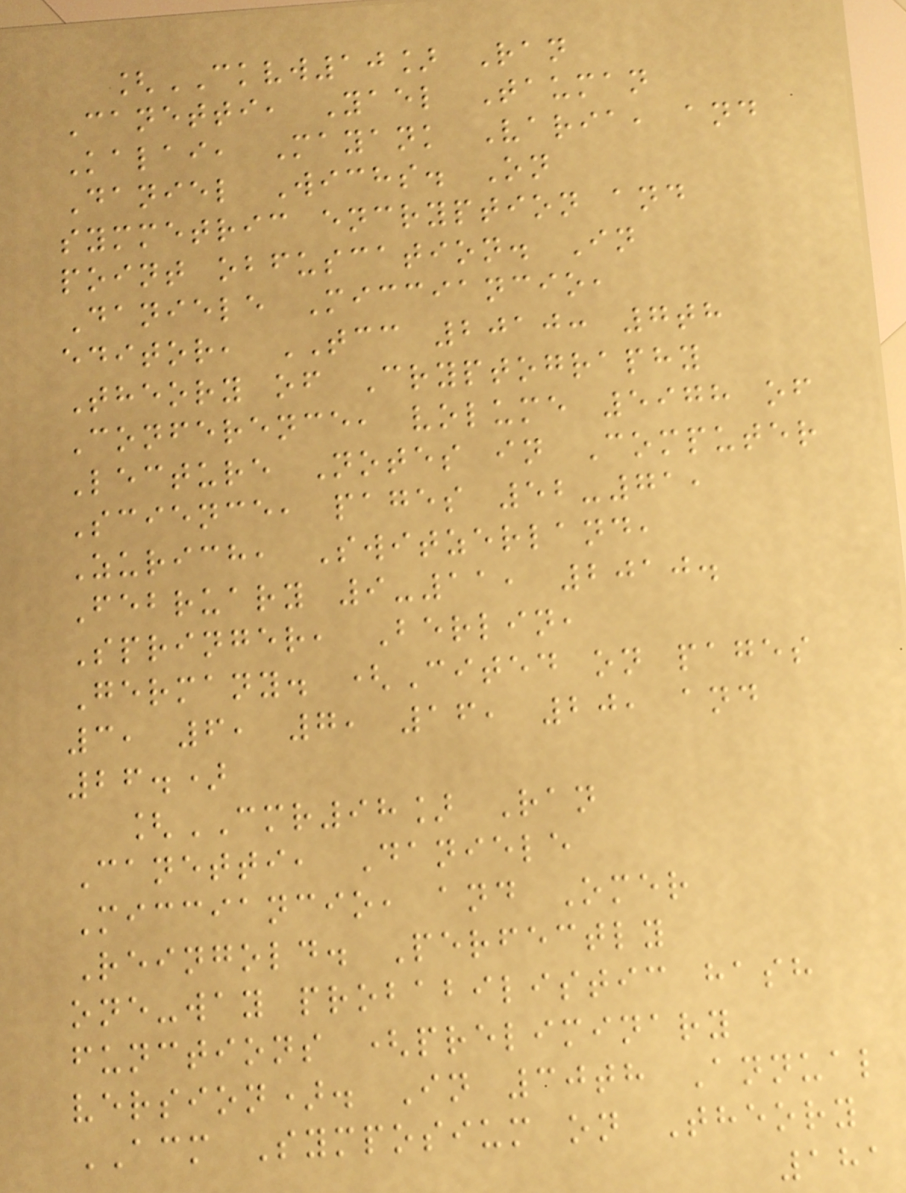[CKVW10] Ran
Canetti, Yael Tauman
Kalai, Mayank Varia, and
Daniel Wichs. On
symmetric encryption and
point obfuscation. In
Daniele Micciancio,
editor, TCC 2010: 7th
Theory of Cryptography
Conference, volume 5978 of
Lecture Notes in Computer
Science, pages 52-71,
Zurich, Switzerland,
February 9-11, 2010.
Springer, Berlin,
Germany. (Cited on pages
3, 6, 7, 16, 20, and
26.)
[CMR98] Ran
Canetti, Daniele
Micciancio, and Omer
Reingold. Perfectly
one-way probabilistic hash
functions (preliminary
version). In 30th Annual
ACM Symposium on Theory
181
